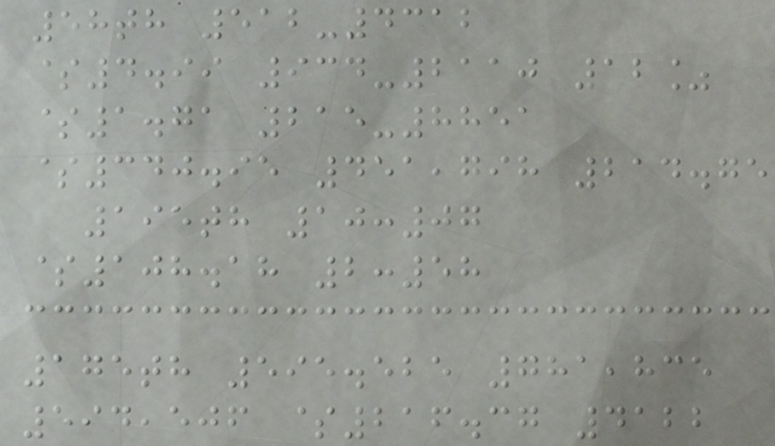58th 512-4312
$4.99 934-2110 12%
$1.71 215-8851
$340.95 451,798 214.75
195th 10:07
$108.18 2:58
175th 595.525 781,835
594,506 $216.37 4122
